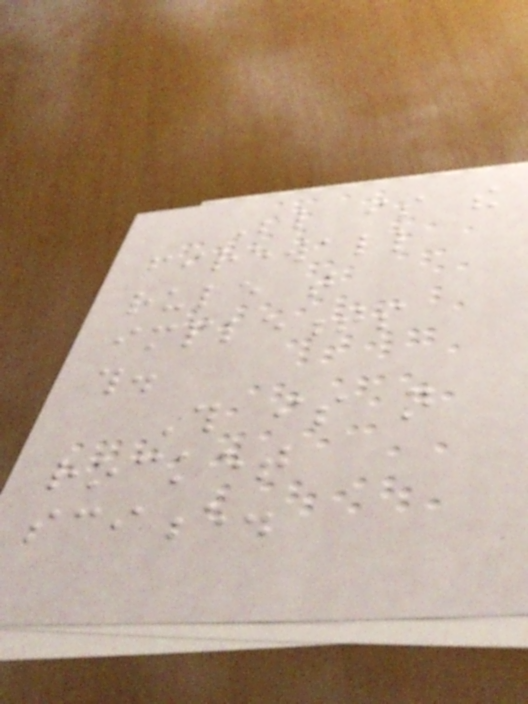Below is the
firewall
rule that
implements
this.
This is not
rocket
science.
